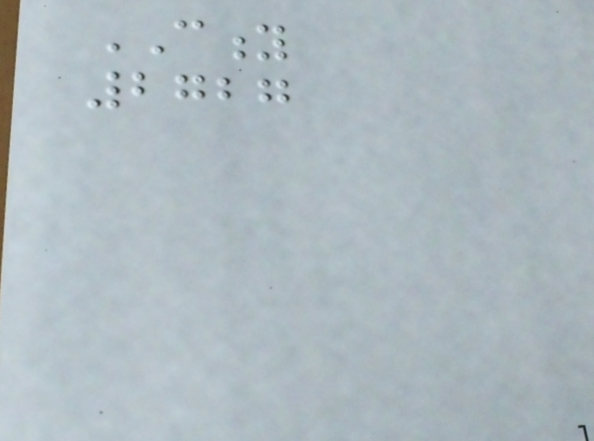CITY
2727
